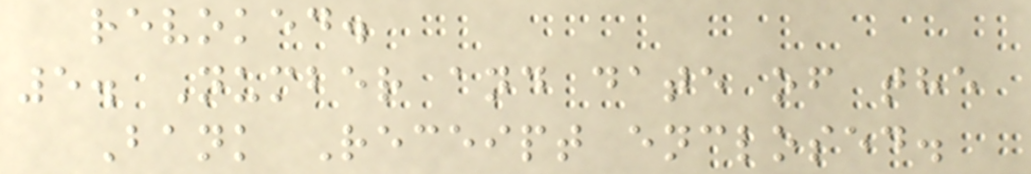revoked.
5. Number and date of the
Bank Receipt enclosed.
